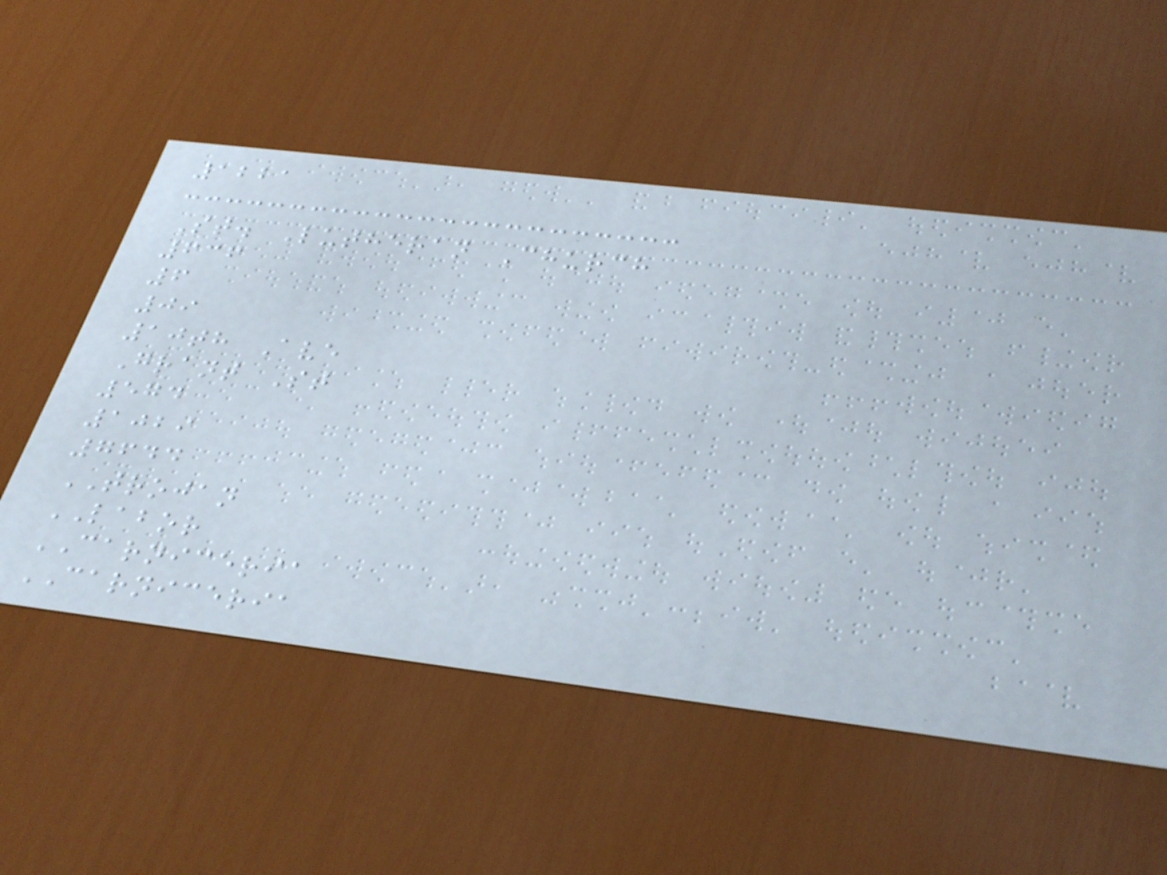1221
St. Lutheran Church
636
6
09
10th Ave
Grant St
574
1029
7644
TROJAN
LABOR
CARNICERIA
CARNICERIA
